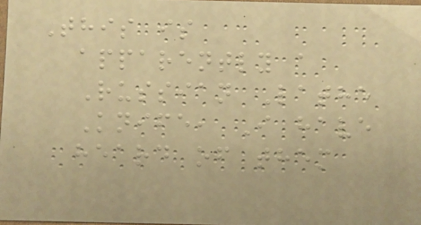This is
apparently a
Russian Lathe
Knife, I have
heard of them
